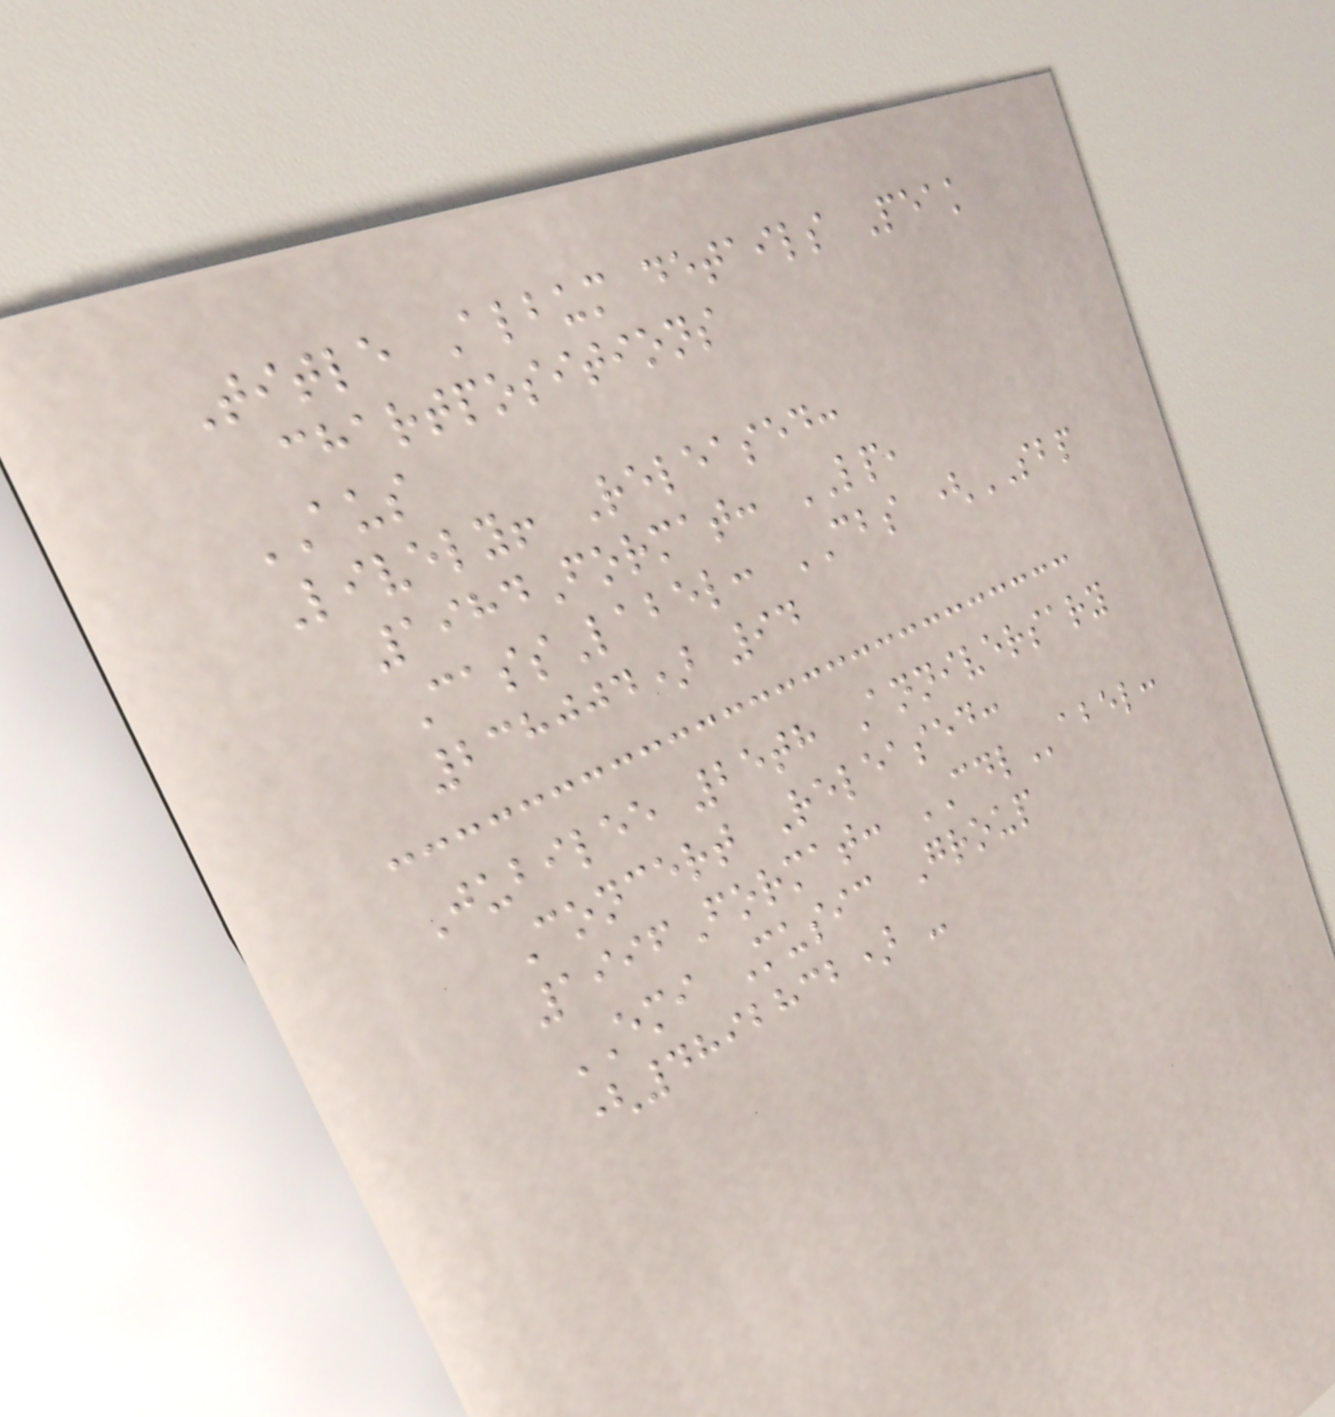Title Album details Peak
chartpositions
AUS
Lively! Released:
1984Format: LP,
CassLabel: CBS (SBP
238004) 94
Jubilee 25th Anniversary
Concert Released:
1996Format: CDLabel:
EMI Music Group
(4892832) -
